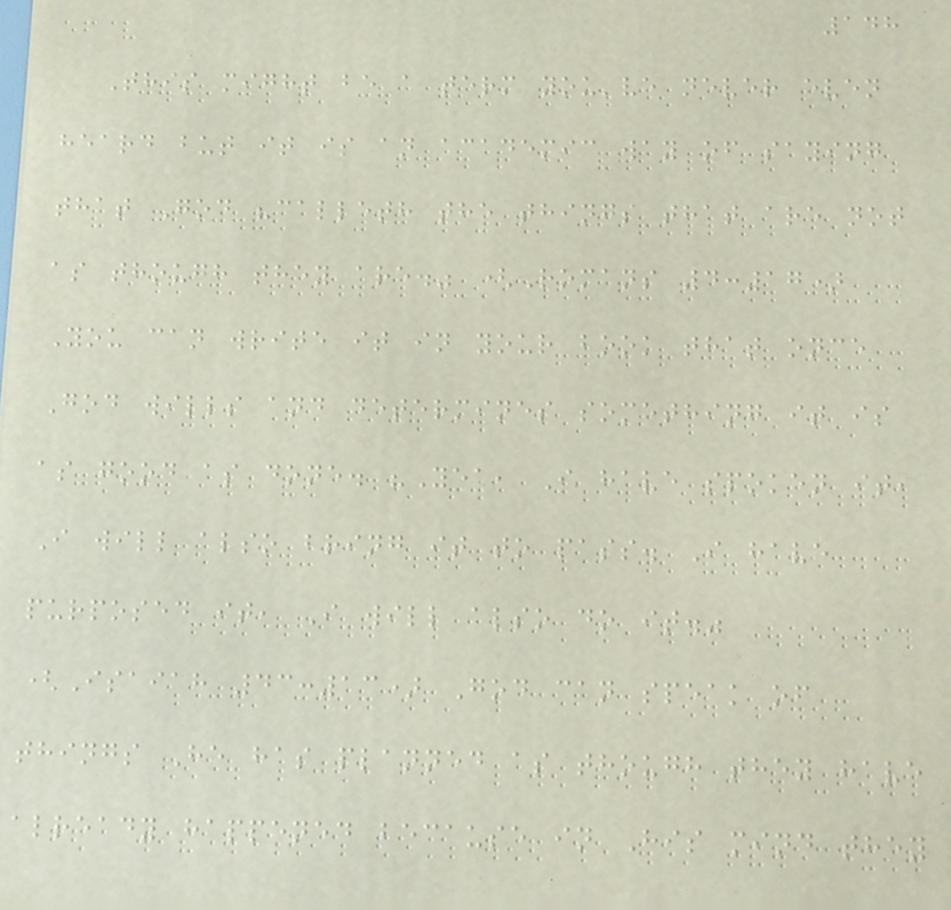148
This might be a term you've never even
heard but it is an academic way of saying
that God "calleth the things that are not
as though they are." (Romans 4:17)
You can write it in your book that once
God wills and determines something it is
as good as done. "Yea, I have spoken it,
I will also bring it to pass. I have
purposed it, I will also do it."
(Isaiah 43:13) God can speak of
things He has planned as though they have
already happened because in His mind they
